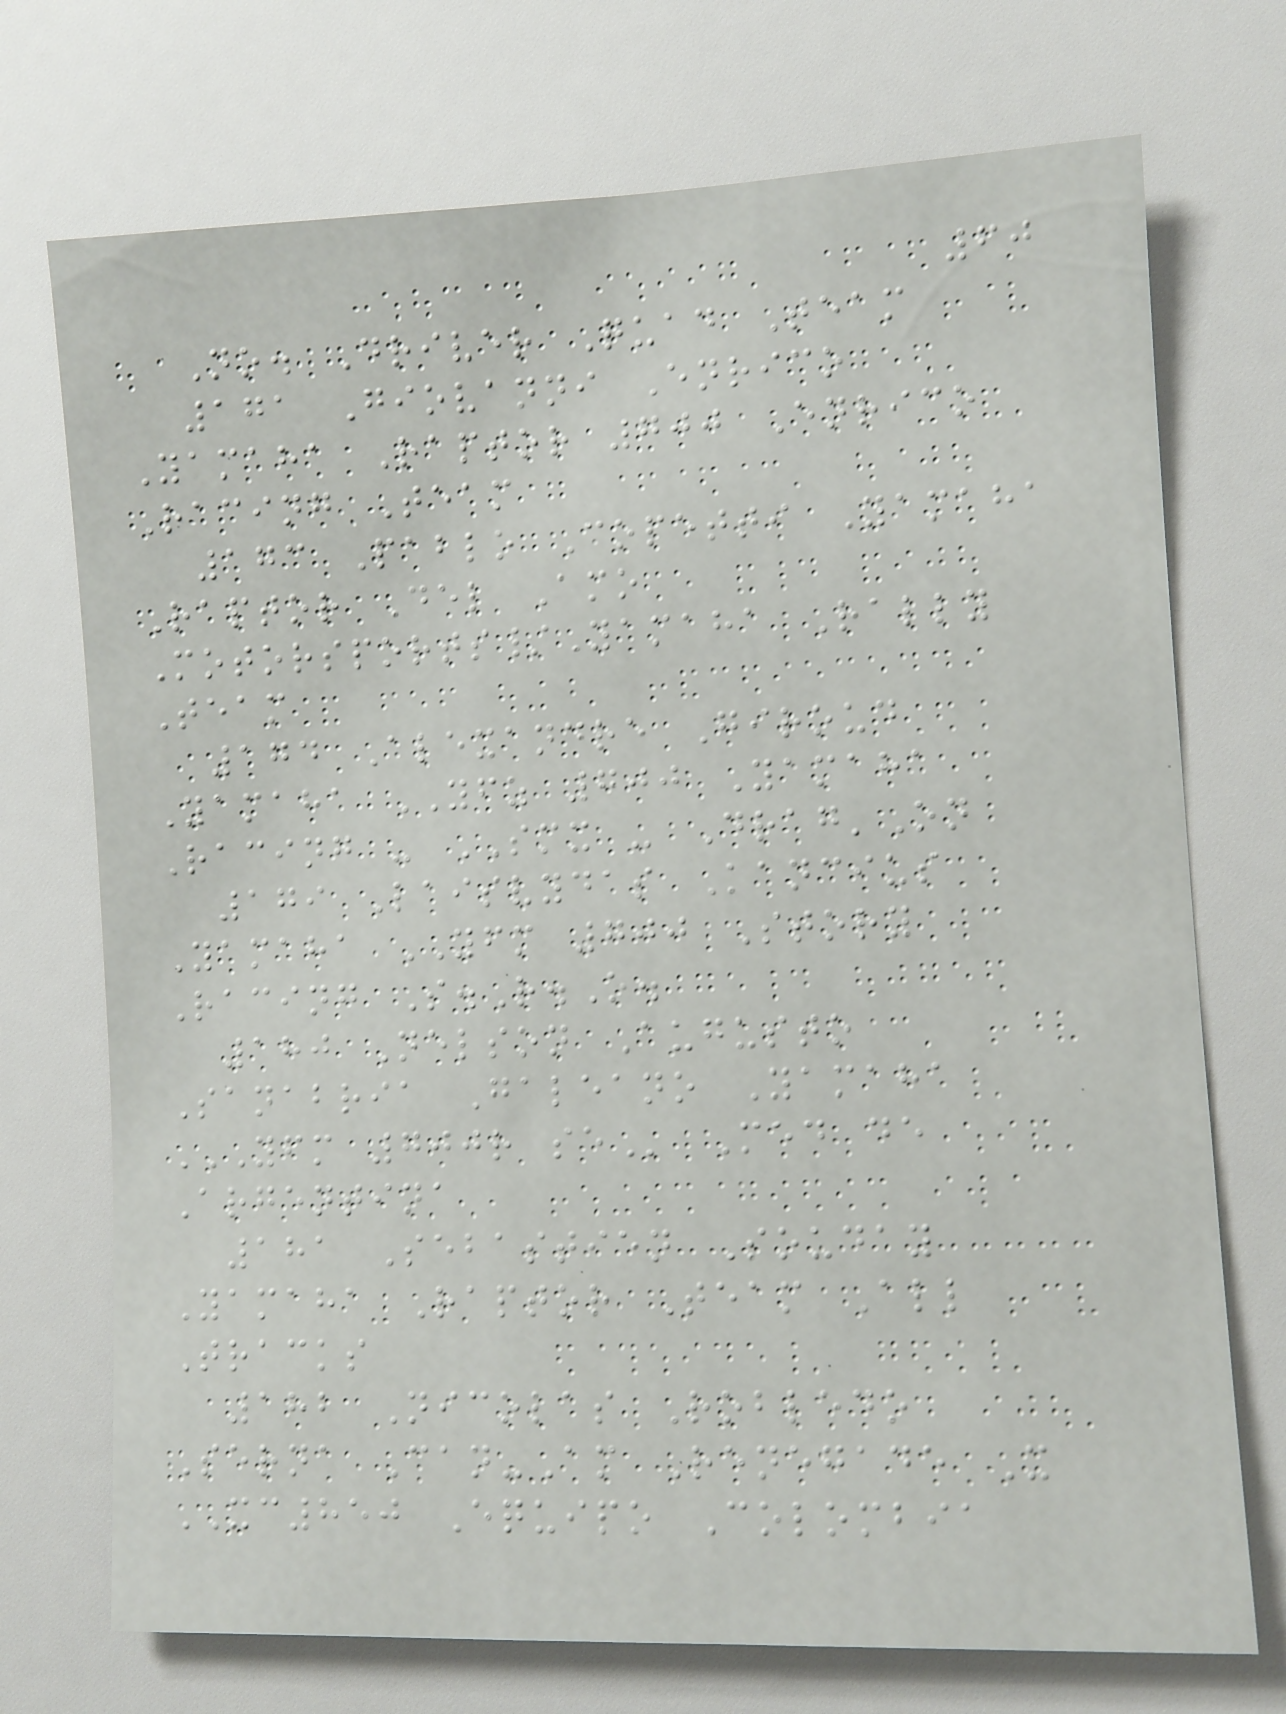60
No. Driver Quad Team
171 Giovanni Enrico
Yamaha Raptor 700 Enrico
Racing Team
173 Pablo Copetti Yamaha
Raptor Del Amo
Motorsports/Yamaha Rally
Team
174 Alexandre Giroud
Yamaha YFZ 700 Yamaha
Racing - SMX - Drag'On
179 Laisvydas Kancius
Yamaha YFM 700 Story
Racing S.R.O.
180 Nelson Augusto
Sanabria Galeano Yamaha
YFM 700R SE Med de
Argentina
181 Sebastien Souday
Yamaha Raptor Team All
Tracks
182 Nicolas Robledo
Serna Can-Am Renegade X
XC850 Equipo Colombia
